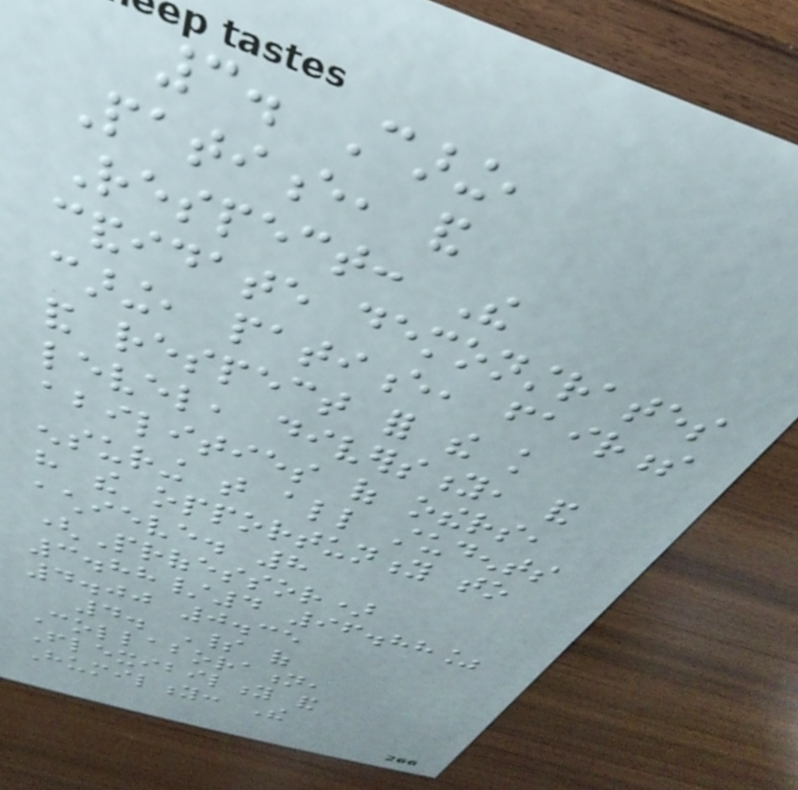3. Caring,
Patience, and
Respect: The
candidate demonstrates
caring, patience, fairness
and respect for the knowledge
level, diversity, and
abilities of others,
ensuring that all students
have the opportunity to
achieve. 8
(Professor)
3.88/4 96.88%
4.00 0.35
4. Spirit of
Collaboration,
Flexibility and
Humility: The
